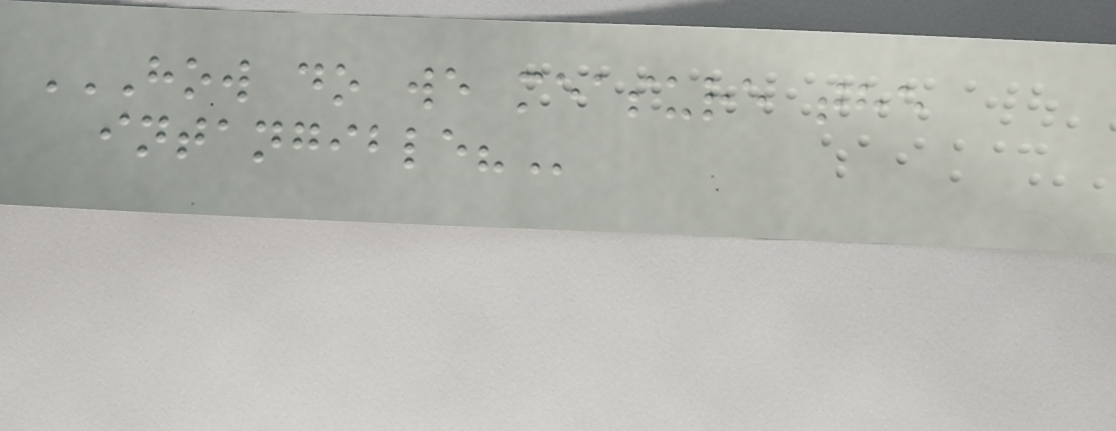HOW DO WE MEASURE THE
INTANGIBLE?
